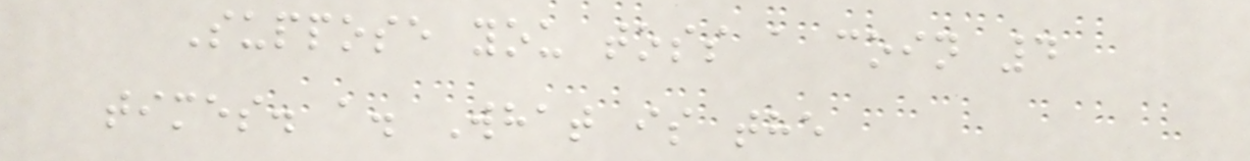Suppose you toss a coin 4
times. a. What is the
